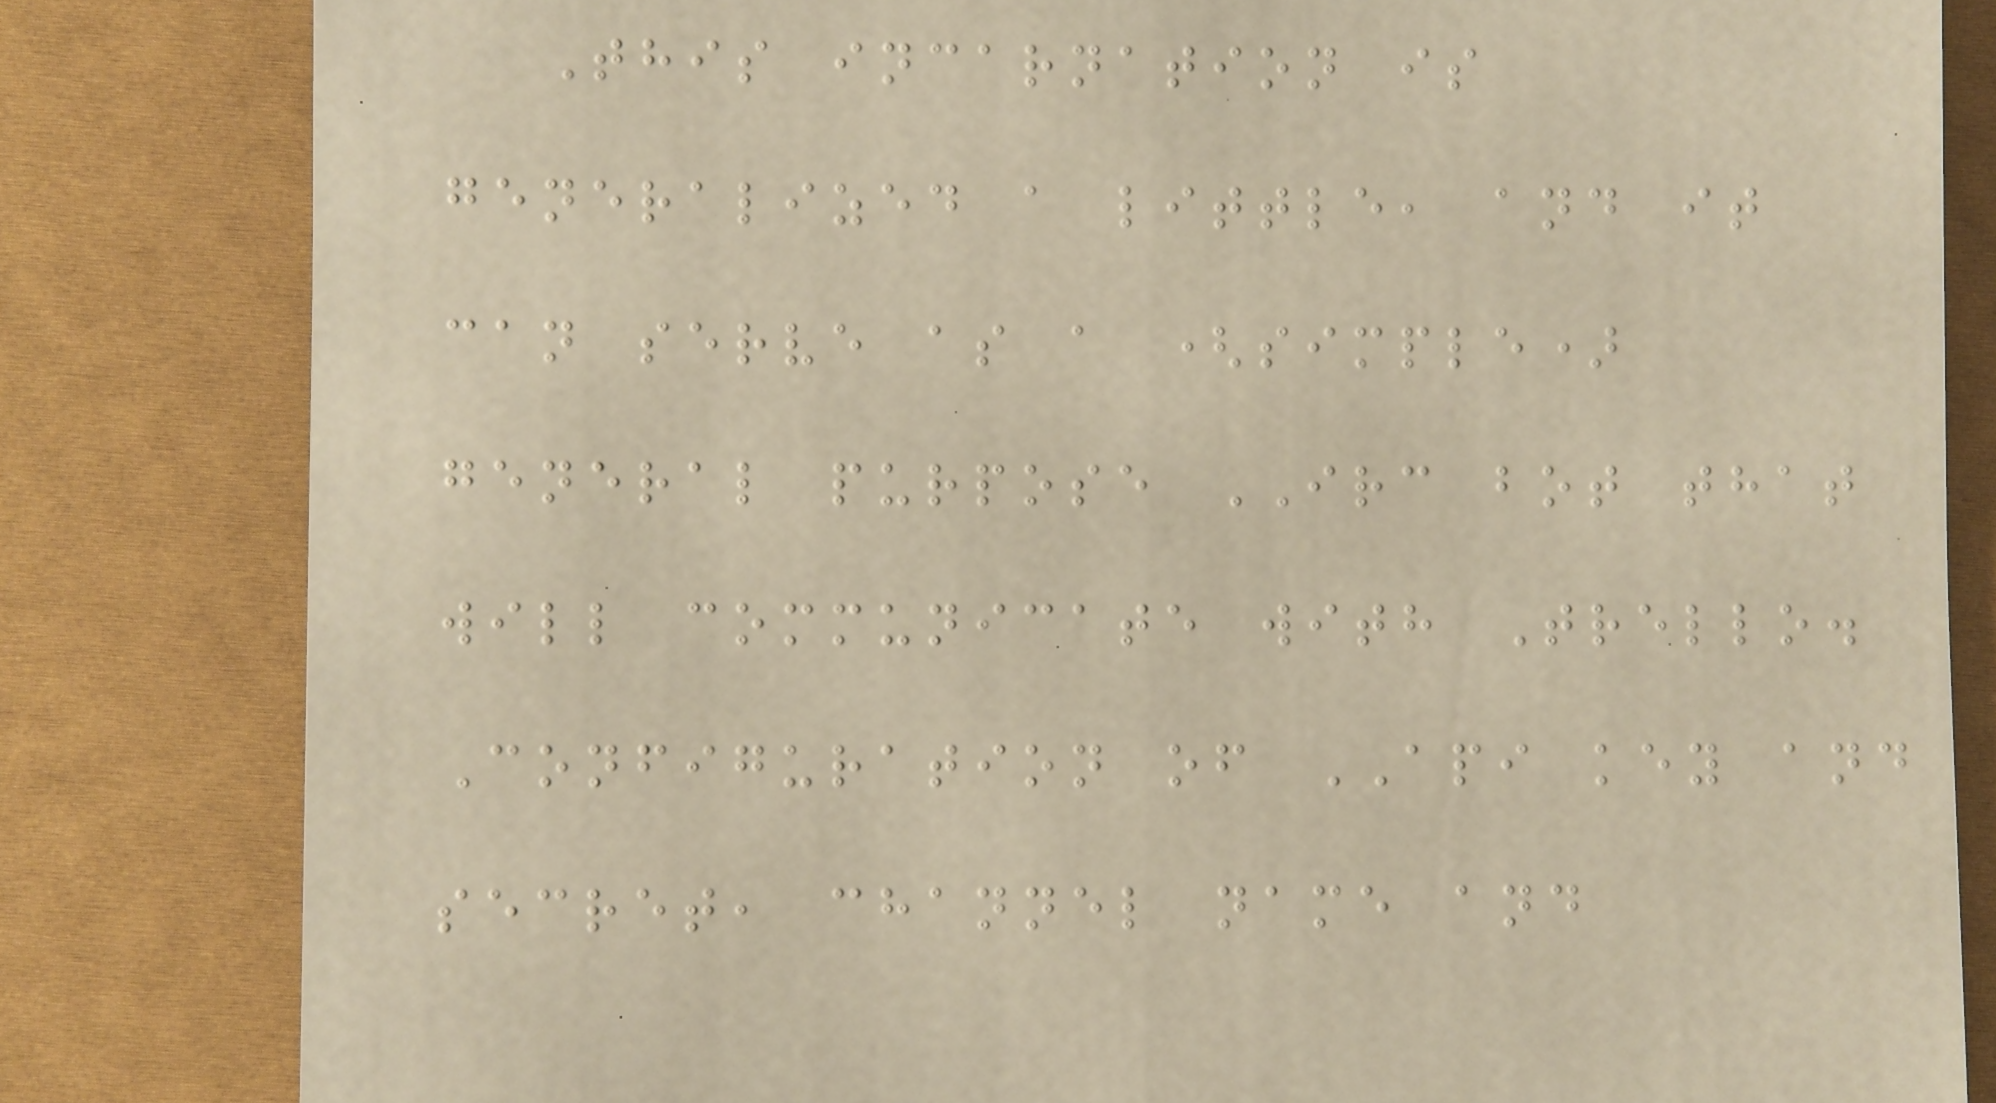This incarnation is
generalized a little, and it
can serve as a (simple)
general purpose IRC bot that
will communicate with Trello.
Configuration of API key and
secret, channel name and
